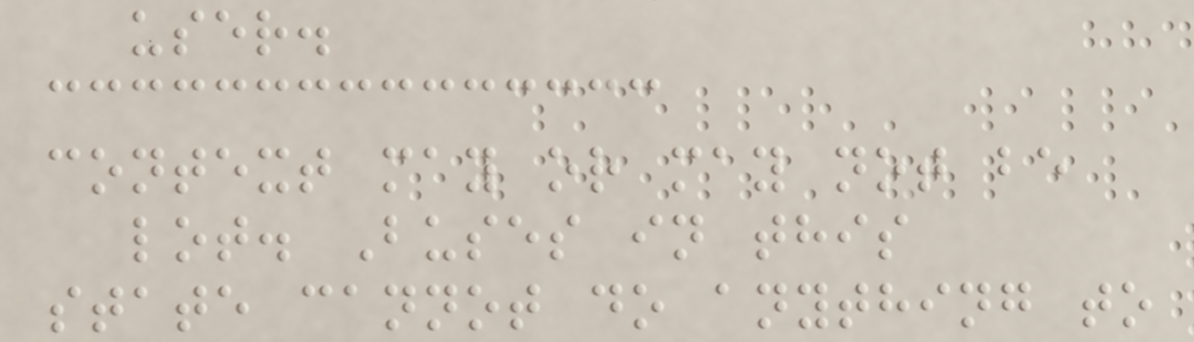user.
context may or may not be
lot. Buses in this
state cannot do anything to
